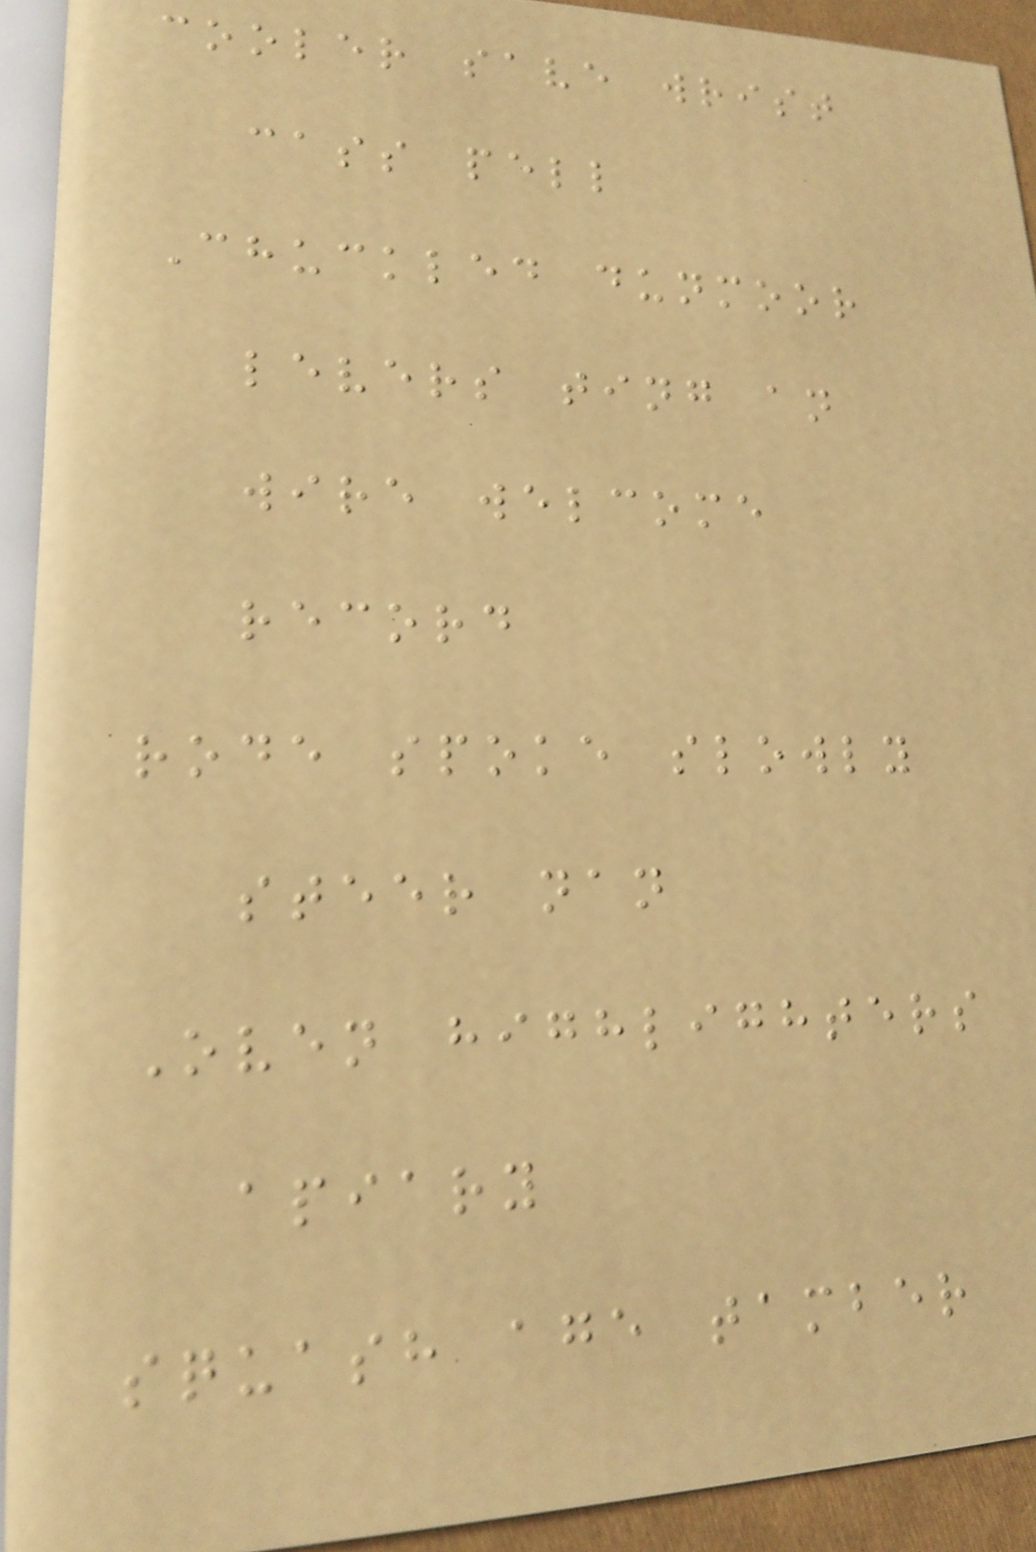cooler save wrist
cass pell
Chuckled dunmoor
levers ting an
wire welcome
record
rode spoke slowly
steer nan
Oven highlighters
apiary
squash age tamber
